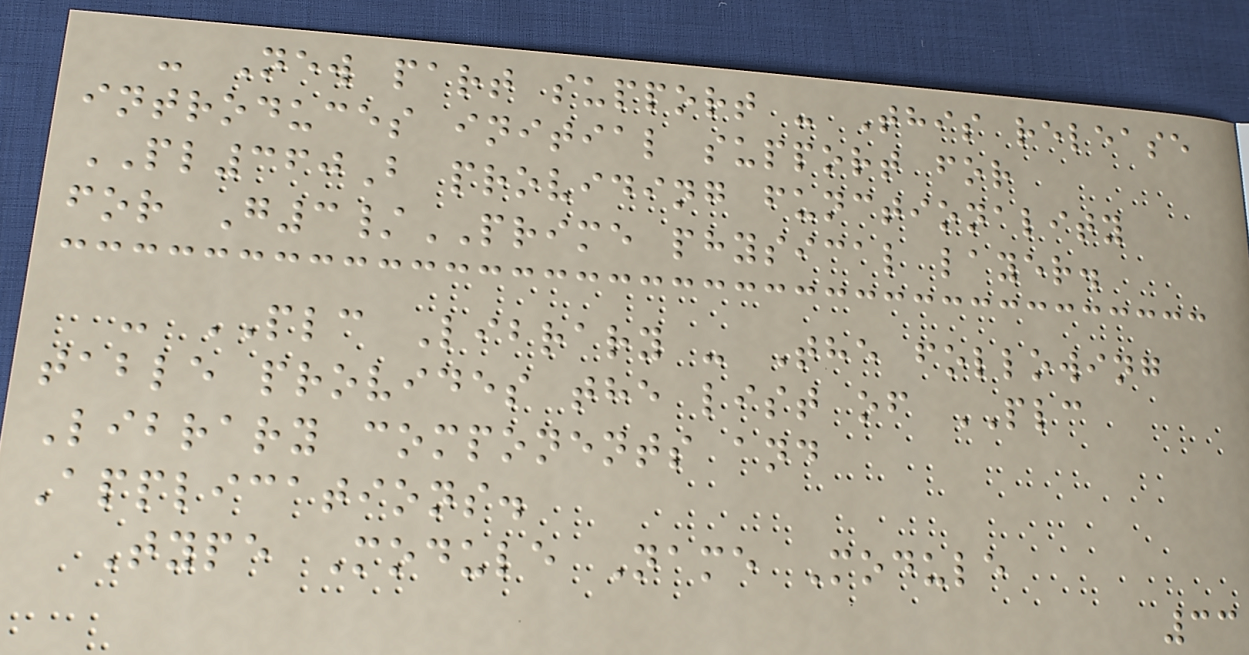- New part support - This release
introduces initial support for
PL360B providing functionality
for G3/PRIME physical layer.
- PLC Library - The following
table provides the list of PLC
Library components and
Applications.
Type Module Name Module
33
